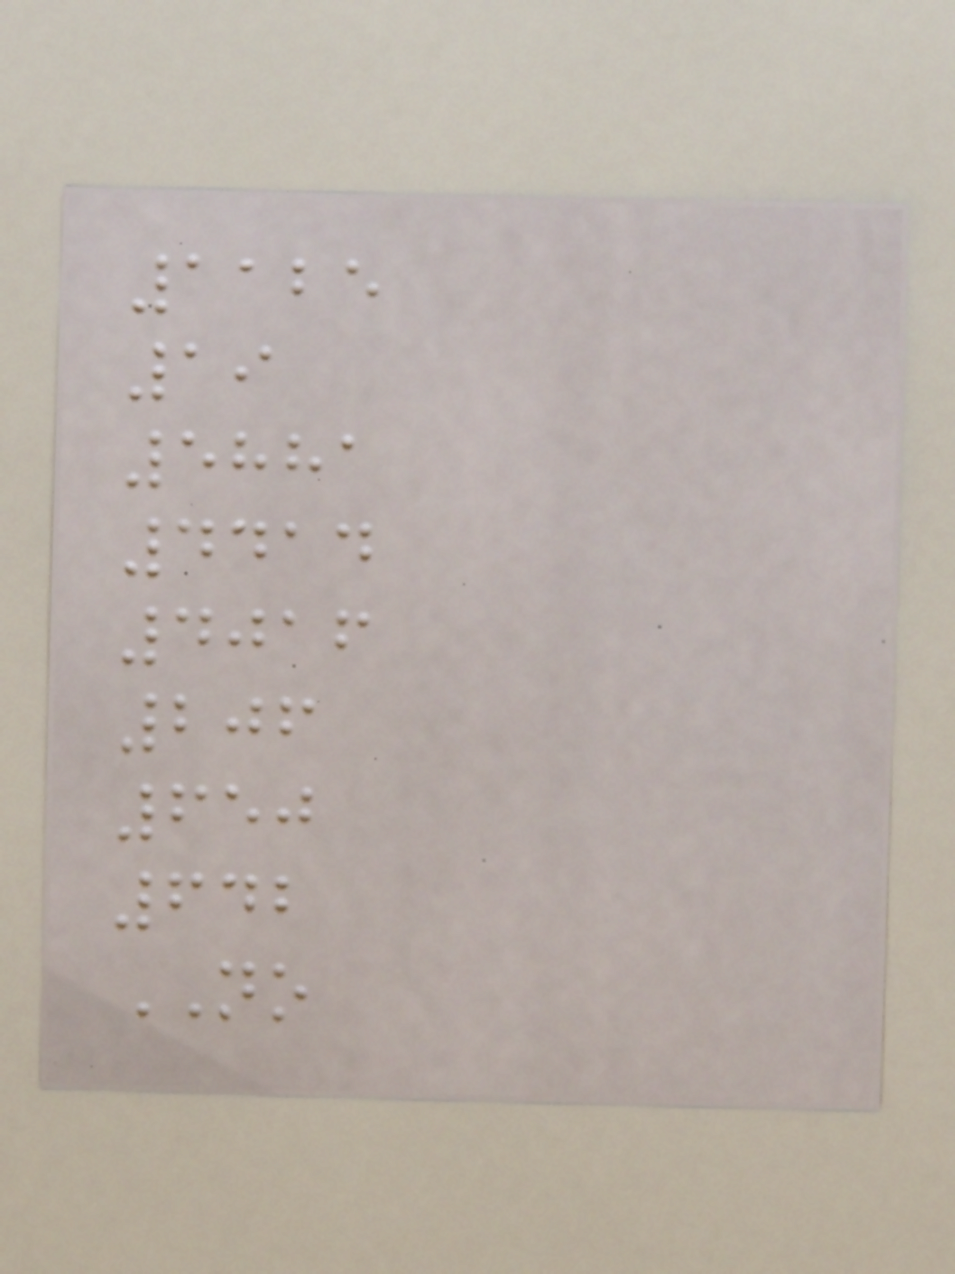1125
19
5881
4414
4016
206
650
642
NO
